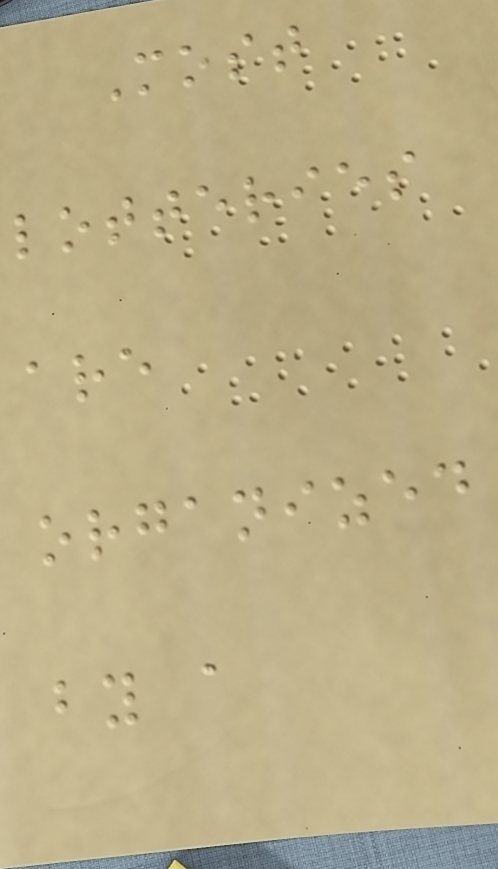Most
lotteries
are
organized
by a
